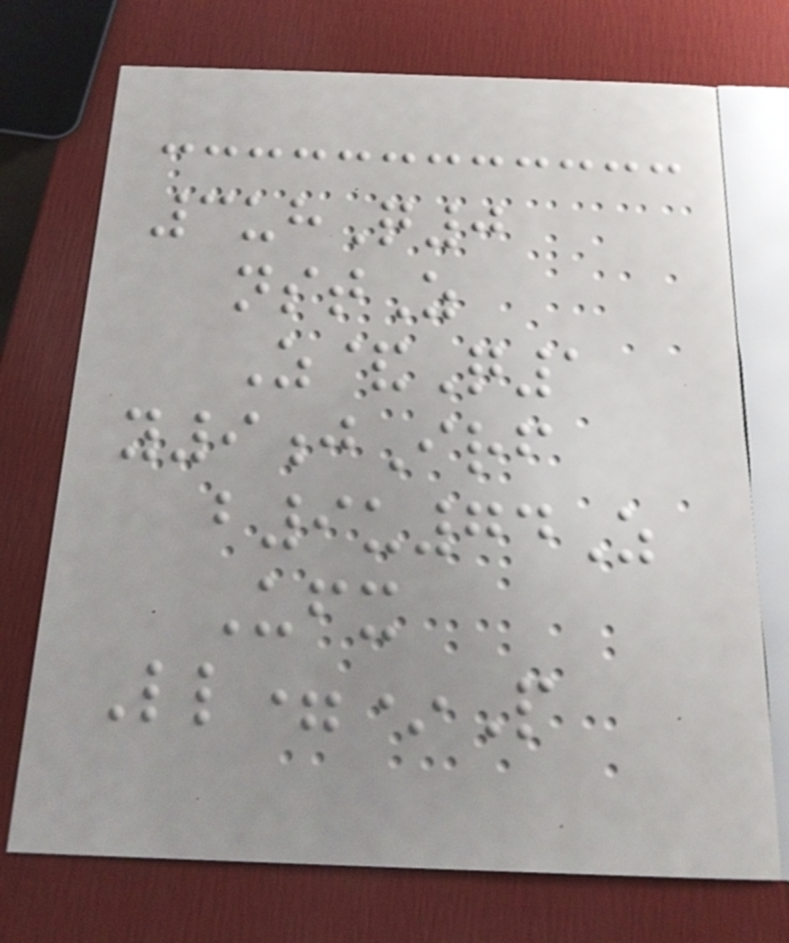3uhQ0
nstZ
Z&Q1
y9jIrf
b9u74Z
Ufx
Ll=*P
